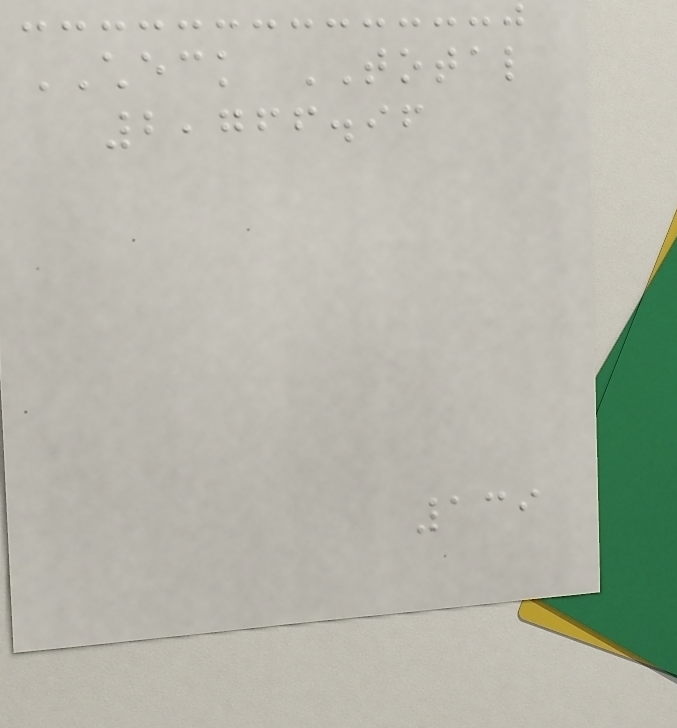CHECK TOTAL
2,766.96
139
